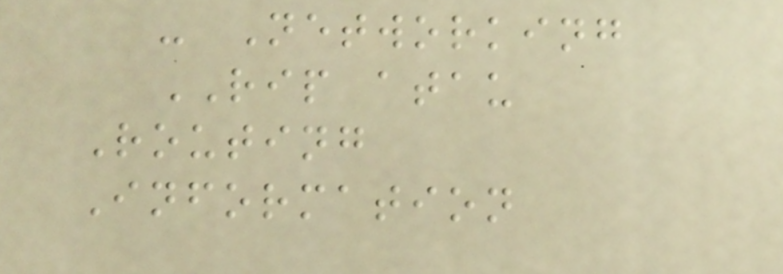- Networking
RIP atau
Routing
Information
